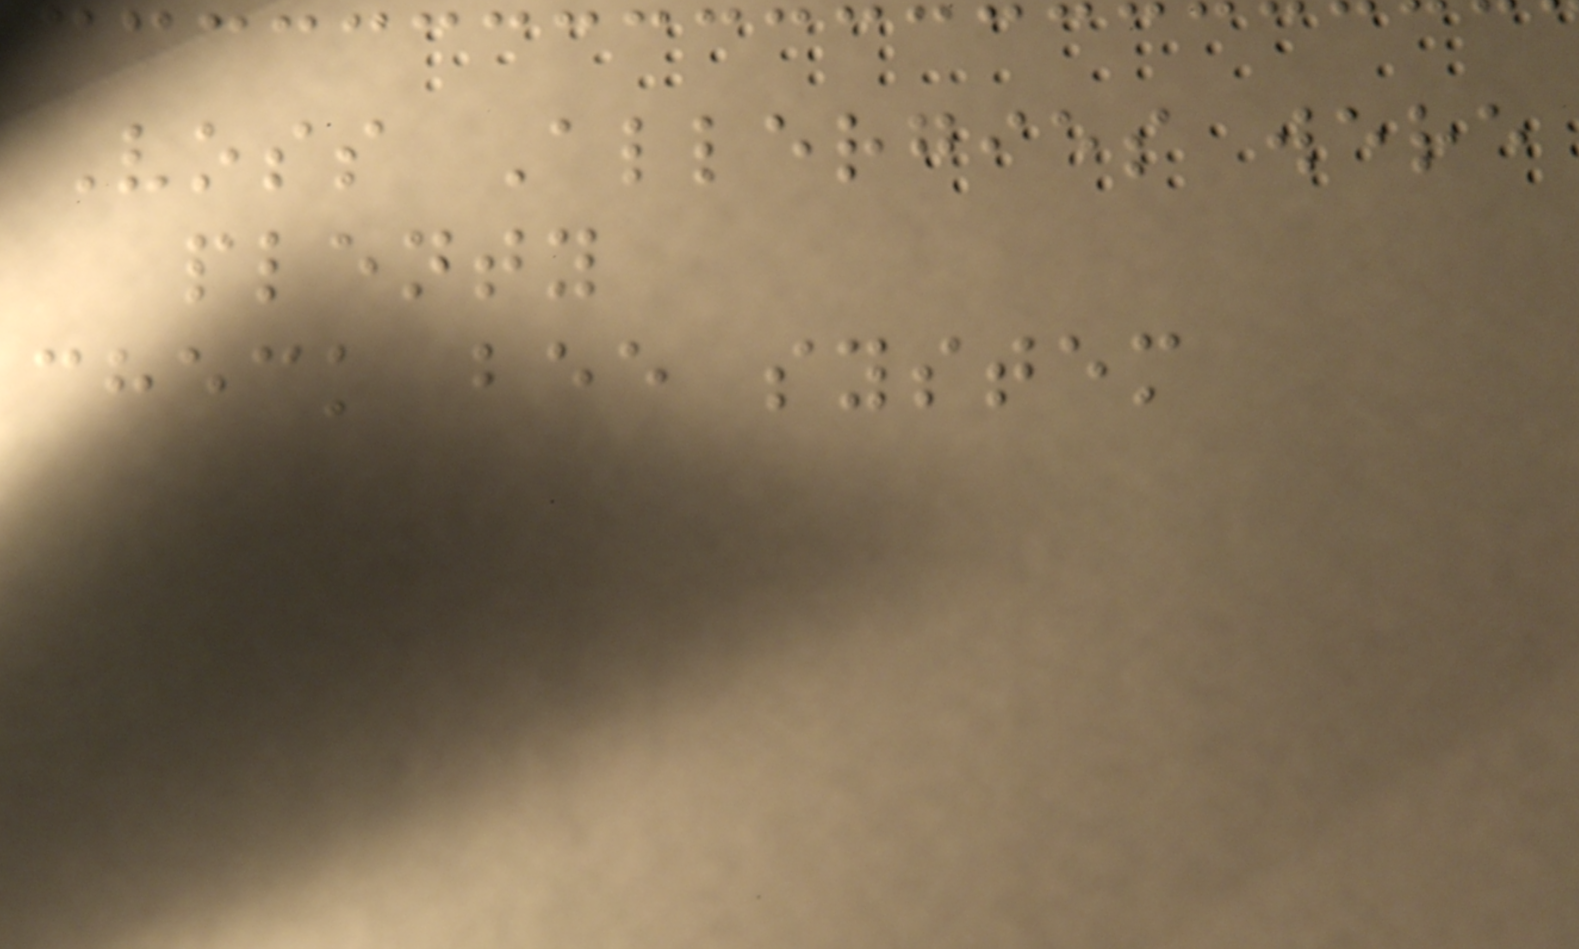Voss Allergies were
plenty
check bee system
